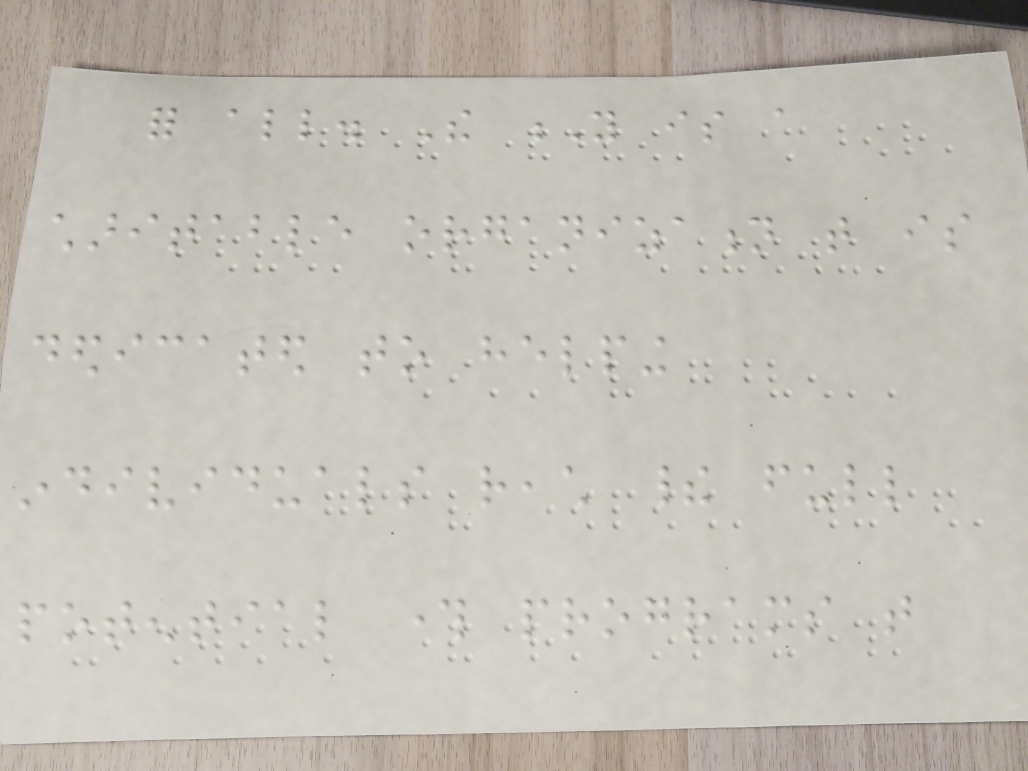for all. The Y is a
charitable organization that is
dedicated to helping
individuals reach their full
potential through programs that
